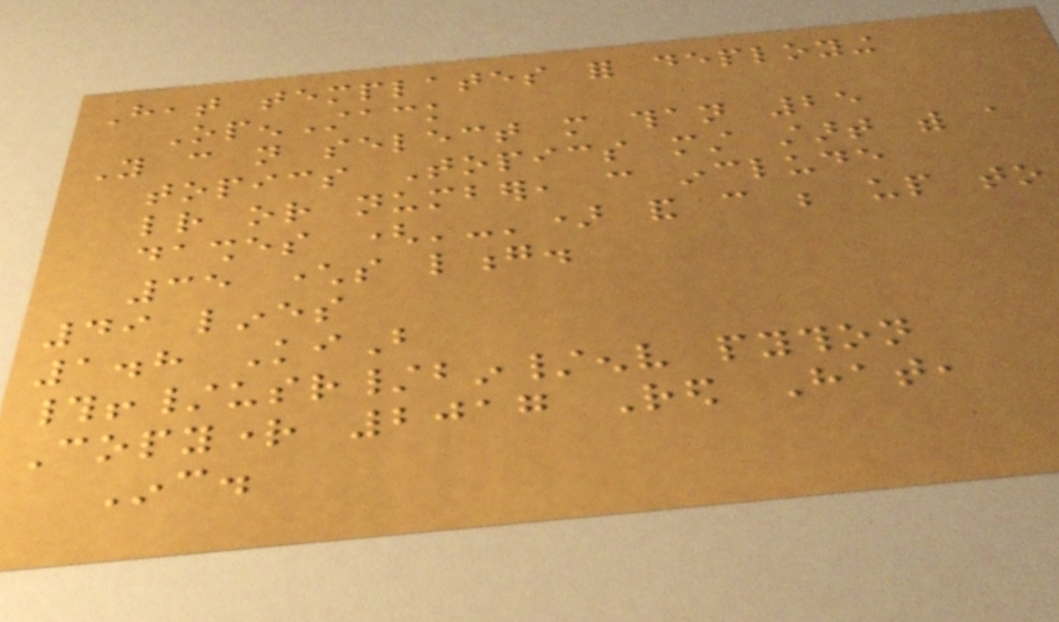Heat templates for deploying
OpenStack
You can not select more than 25
topics Topics must start with a
letter or number, can include
dashes ('-') and can be up to
35 characters long.
49 lines
1.8 KiB
#!/usr/bin/env python
Copyright 2017 Red Hat,
Inc.
